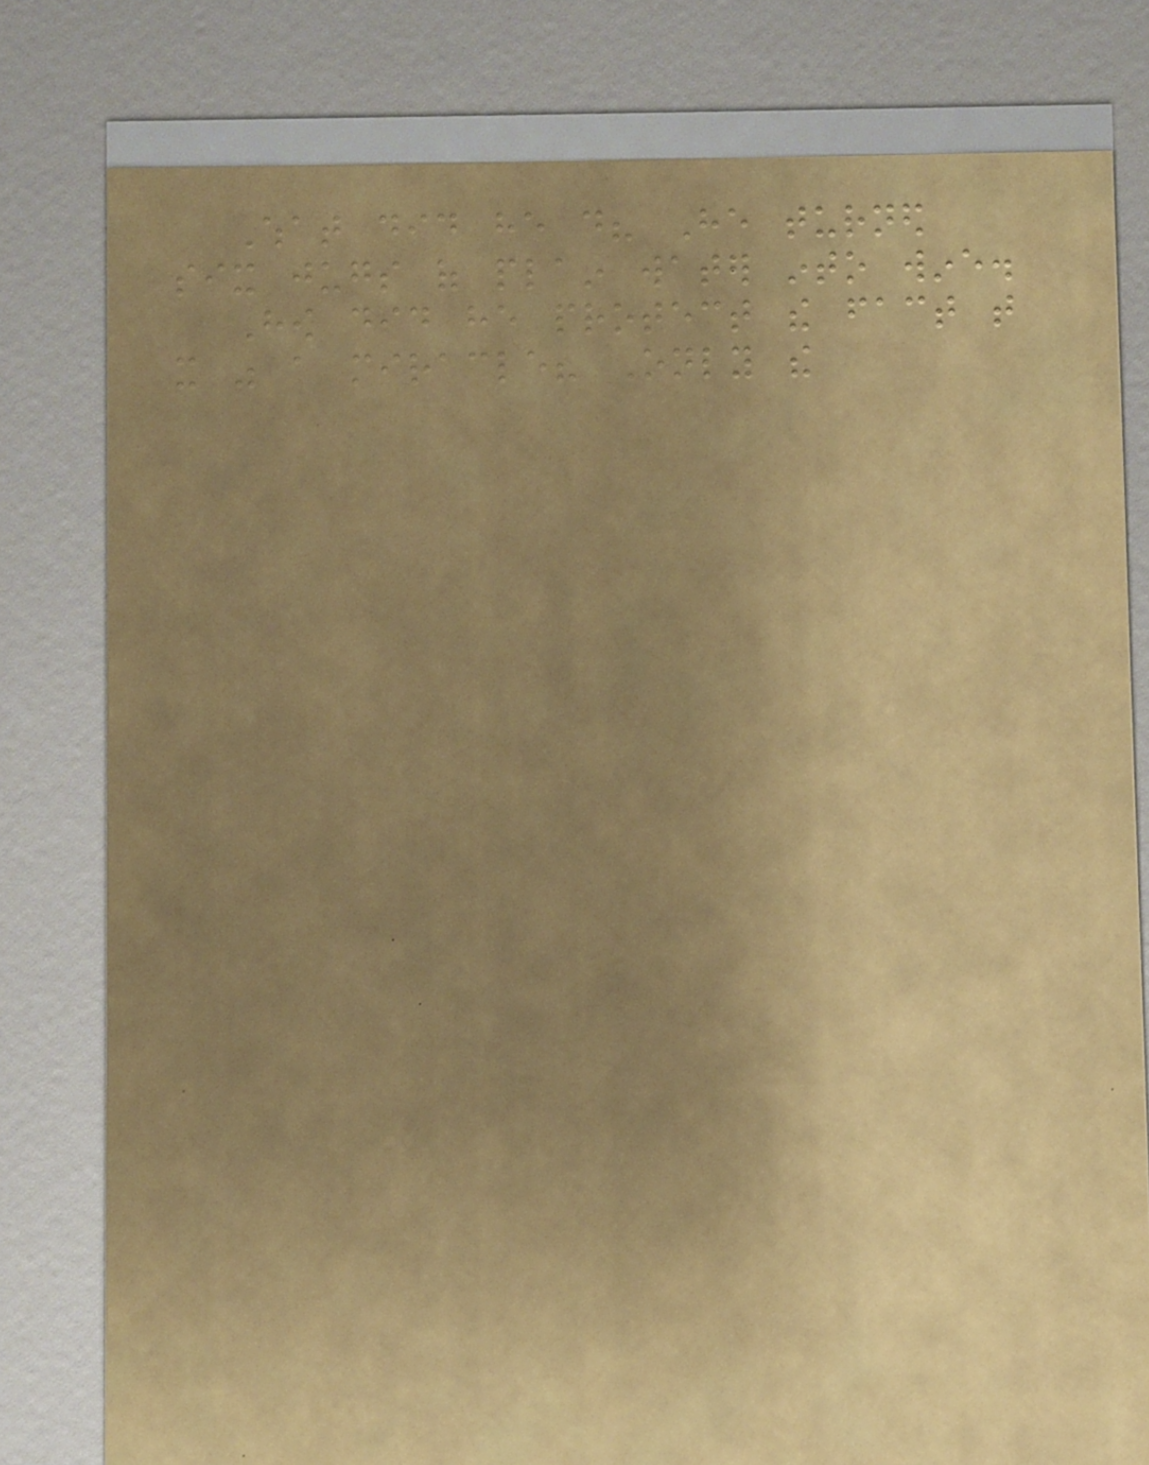What did he do? He turned
six jugs of plain water into wine.
How did he protect the fact that
it was a miracle? Only the
